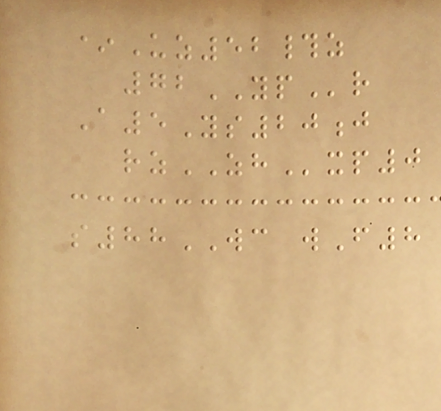*Uz52#z
72YPr
A5Ys20j
rzZHxp0
s88WC wF8
